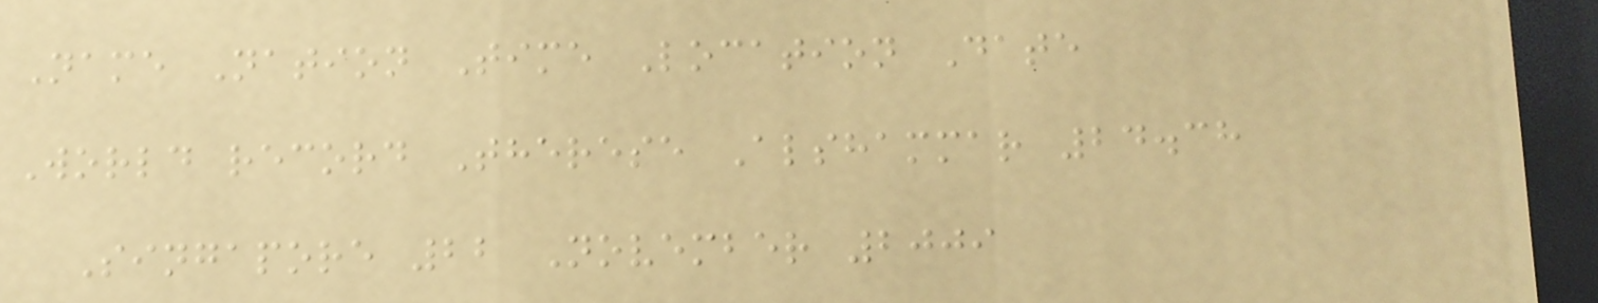Name Nation Time Location Date
World record Therese Alshammar 24.38
Singapore 22 November 2009
